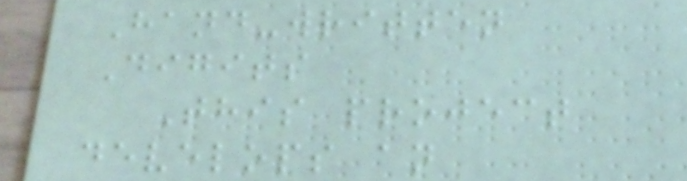Hand-written
Digits
This project
develops an
